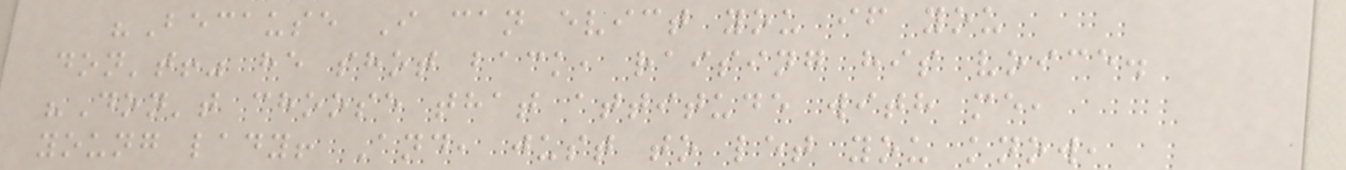"Because I can evict you if you
don't!" he shot back, raising his voice.
"Don't choose that attitude with me,
young lady! And, just to let you know,
